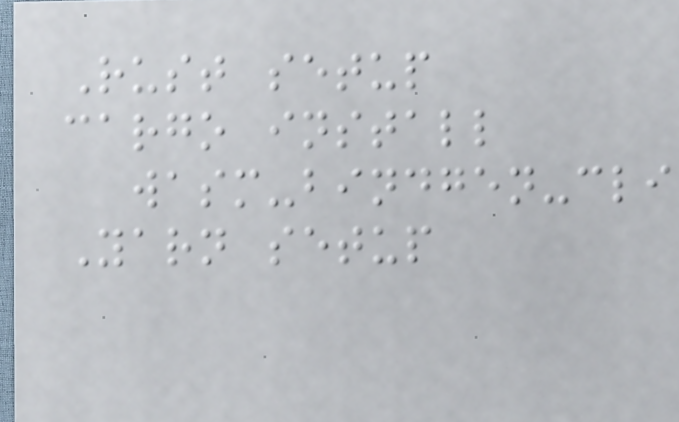Rust setup
cargo install
wasm-bindgen-cli
Yarn setup
